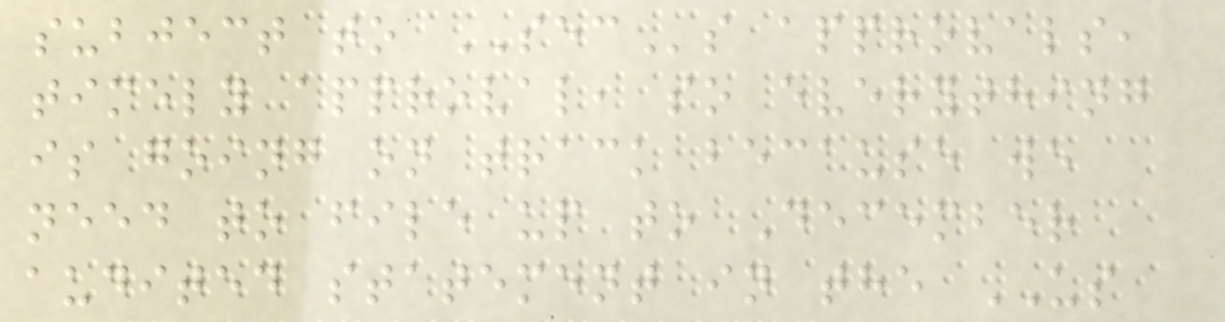subject to SECs approvals,
timely approval, so everything
is going on track because we
need to file up to December
audited statement in the US
